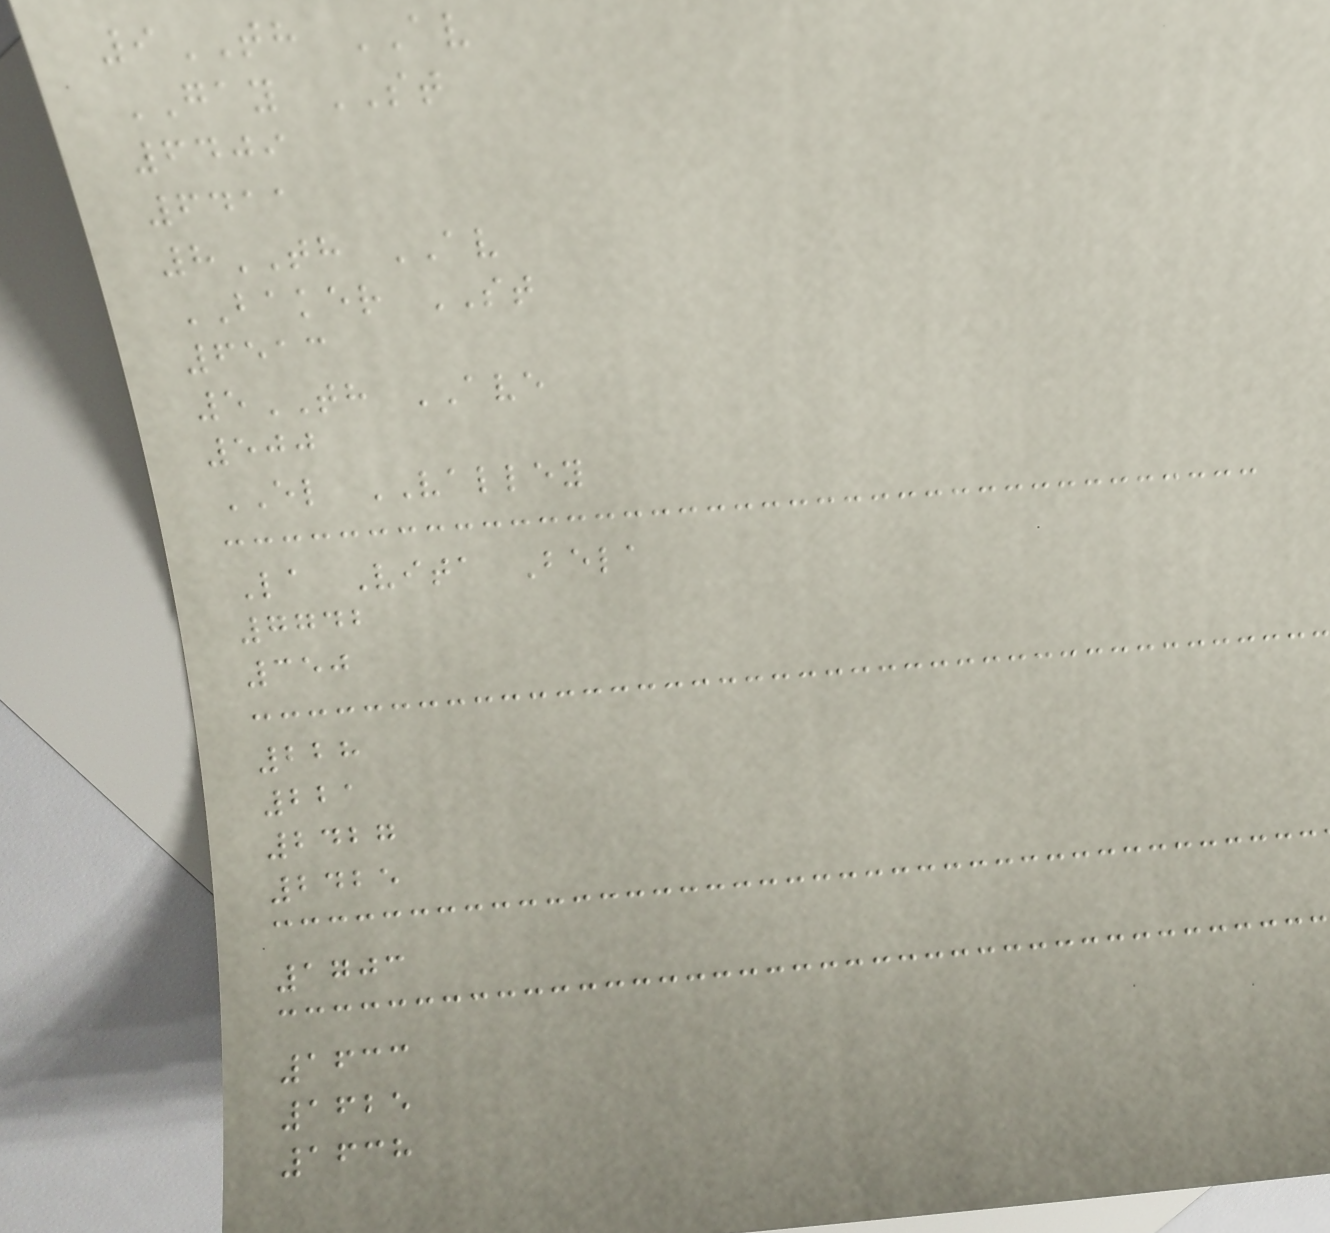9TH AV
GAY ST
6409
6411
8TH AV
BAKER ST
6513
5TH AVE
500
EL VALLEY
La Vita Bela
7742
350
228
221
2427
2425
1703
1633
1625
1638
